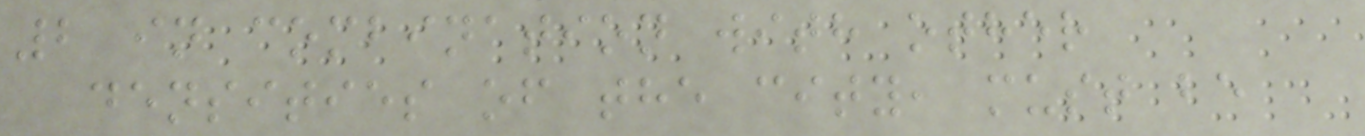2 in combination with other
densities of the city, must be
